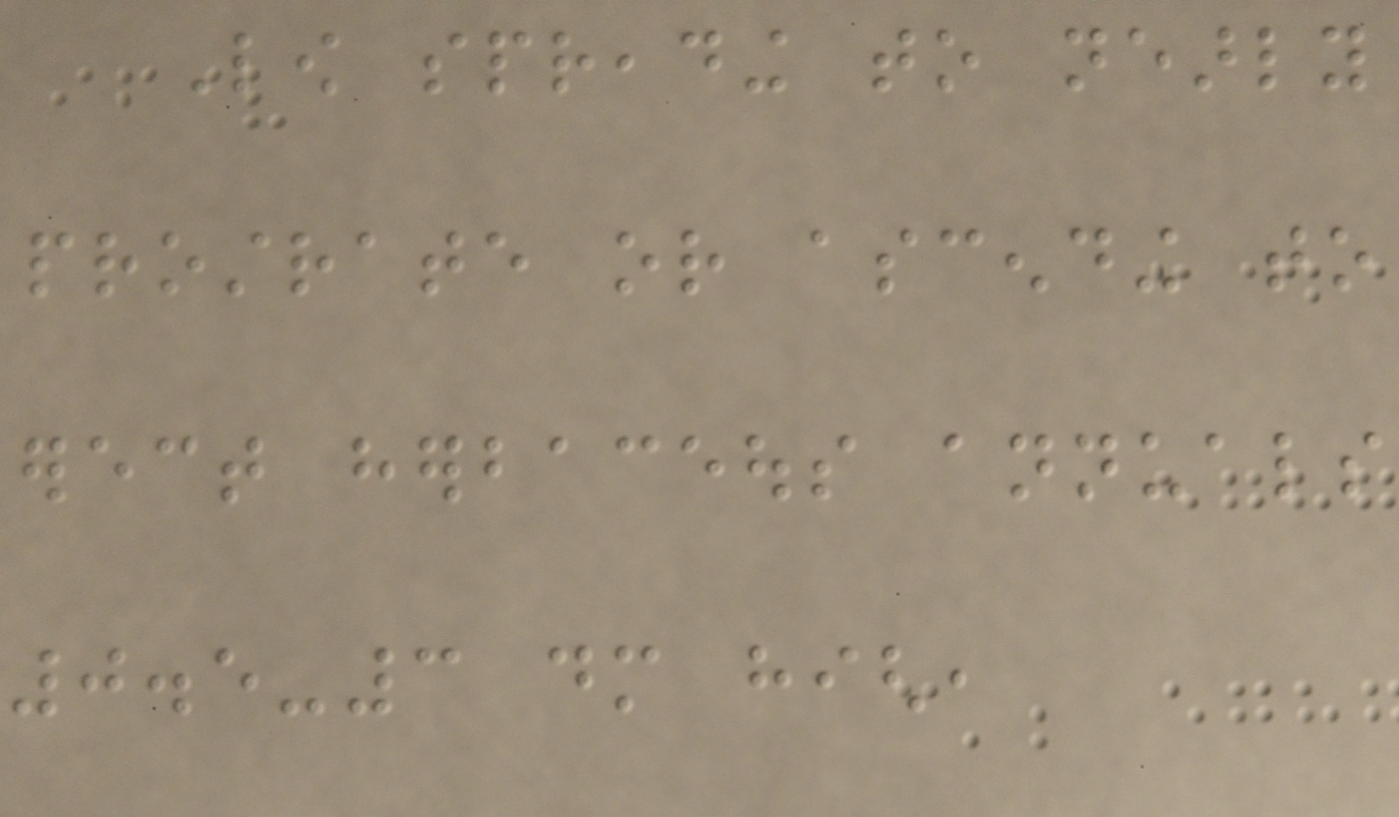Low spreading to nearly
prostrate or ascending to
erect herbaceous annuals
0.5-3 dm high,
